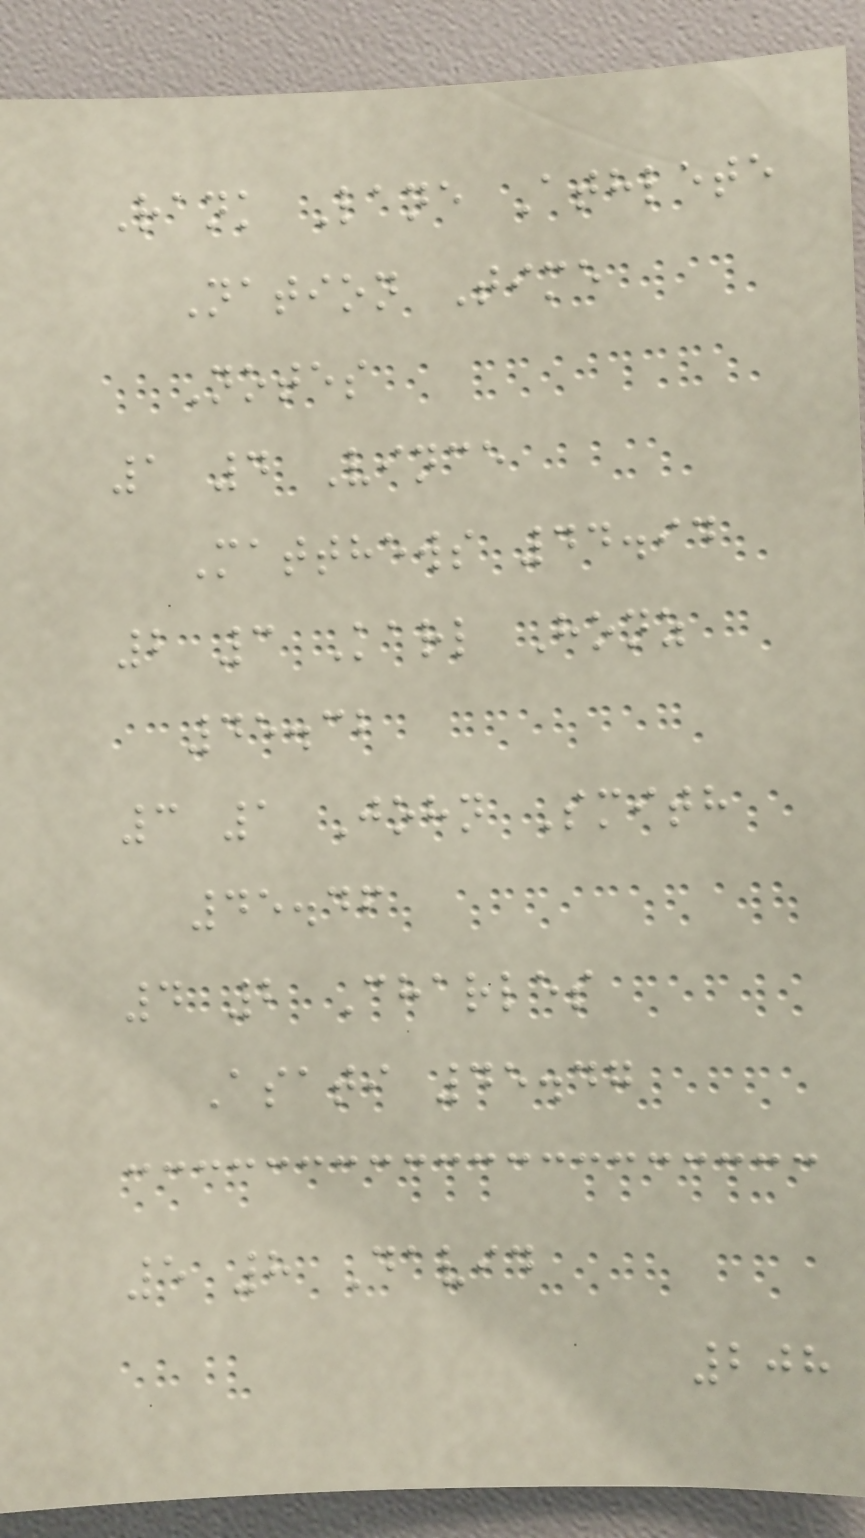Rank Lane Athlete
Nation Time
Notes
1 4 Vince
Matthews 44.94
2 3 Karl Honz
45.32
3 1 John Smith
45.46
4 2 Charles
Asati 45.47
5 8 David
208
